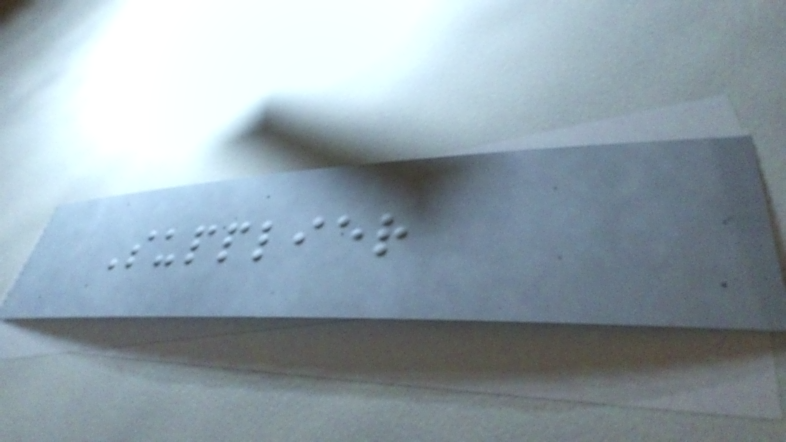Supplier
